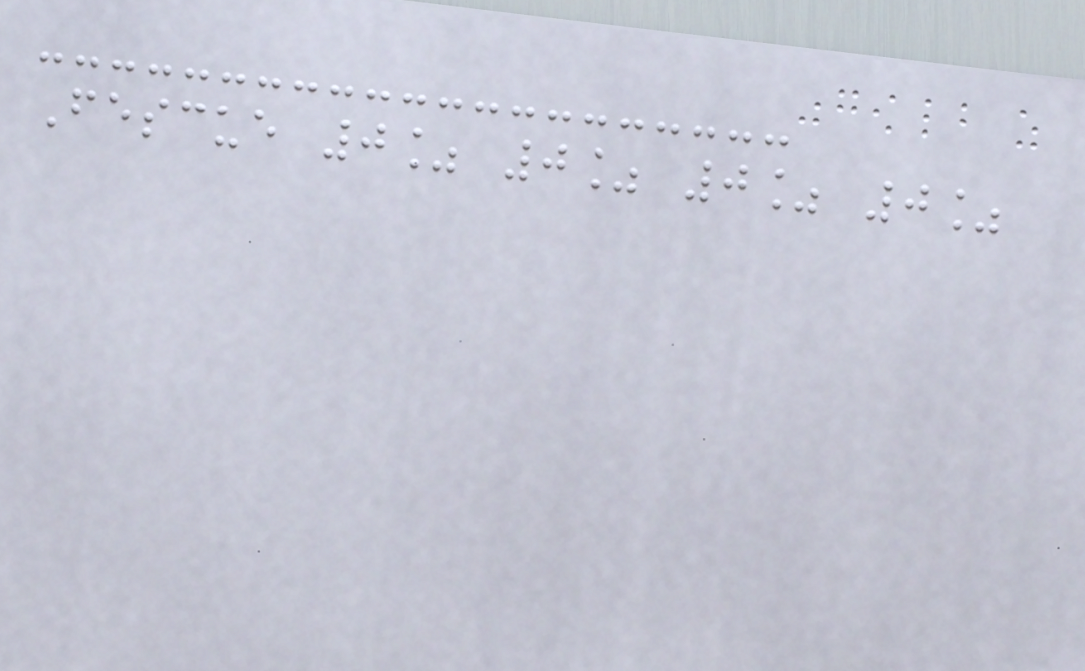Fescue 0% 0% 0% 0%
